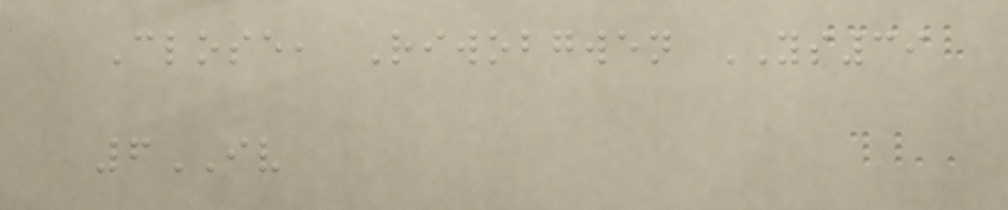Close, Riwobgwen YS39
6IV
